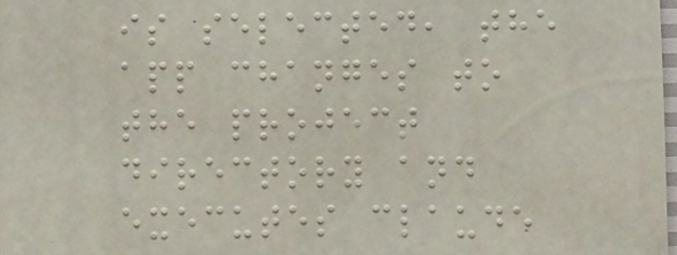is selected, the
app changes to
the project
directory and
executes claude
